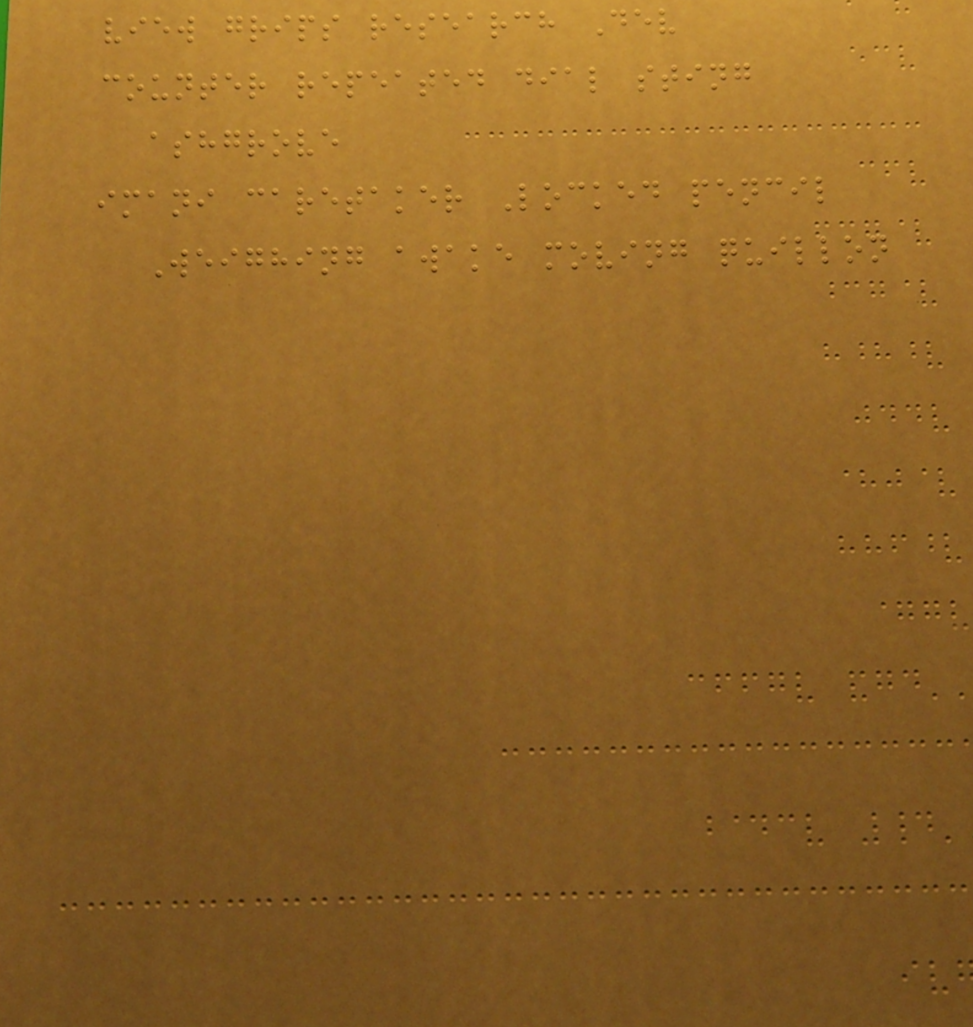view grips research Dev
counter repeated dial sting
ashgrove
imani caretaker Locked pencil
Weighing awake moving quillon
